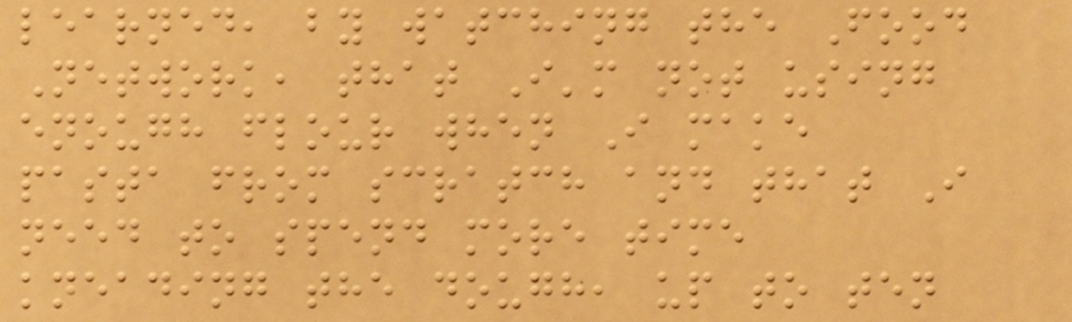learned, by watching the Food
Network, that I'm not using
enough flour when I make
pasta from scratch and that I
need to spend more time
kneading the dough, up to ten
